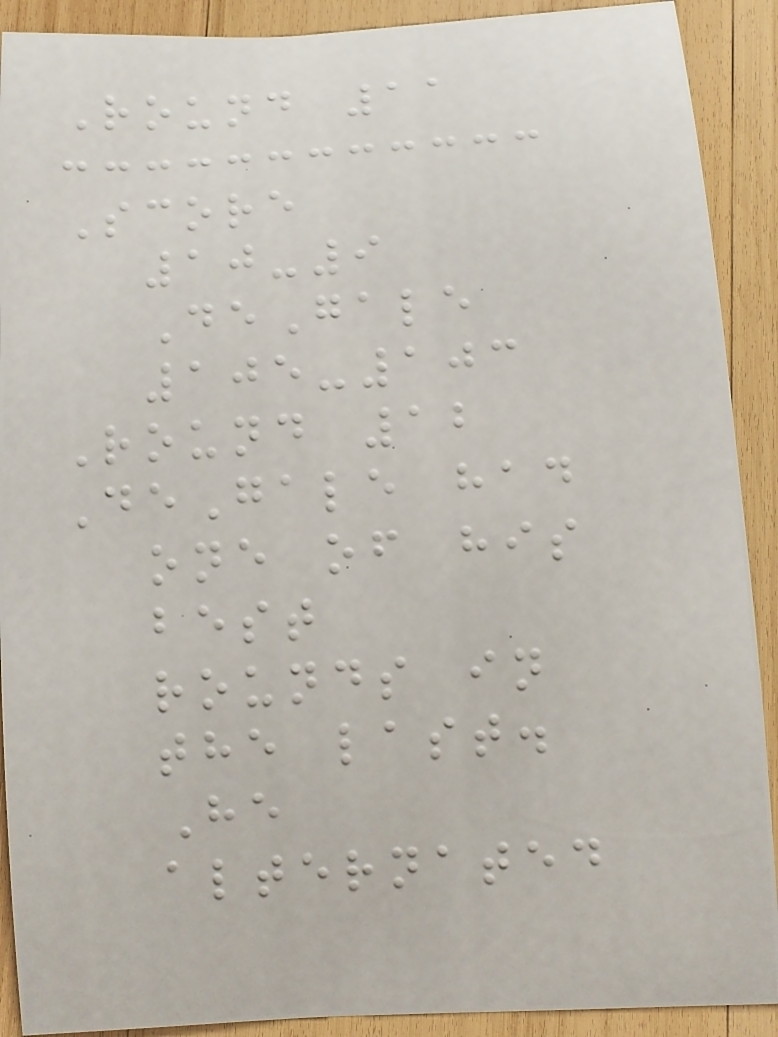Round 11
Score
10-9
DeGale
105-103
Round 12
DeGale had
one of his
best
rounds in
the last.
He
alternated
